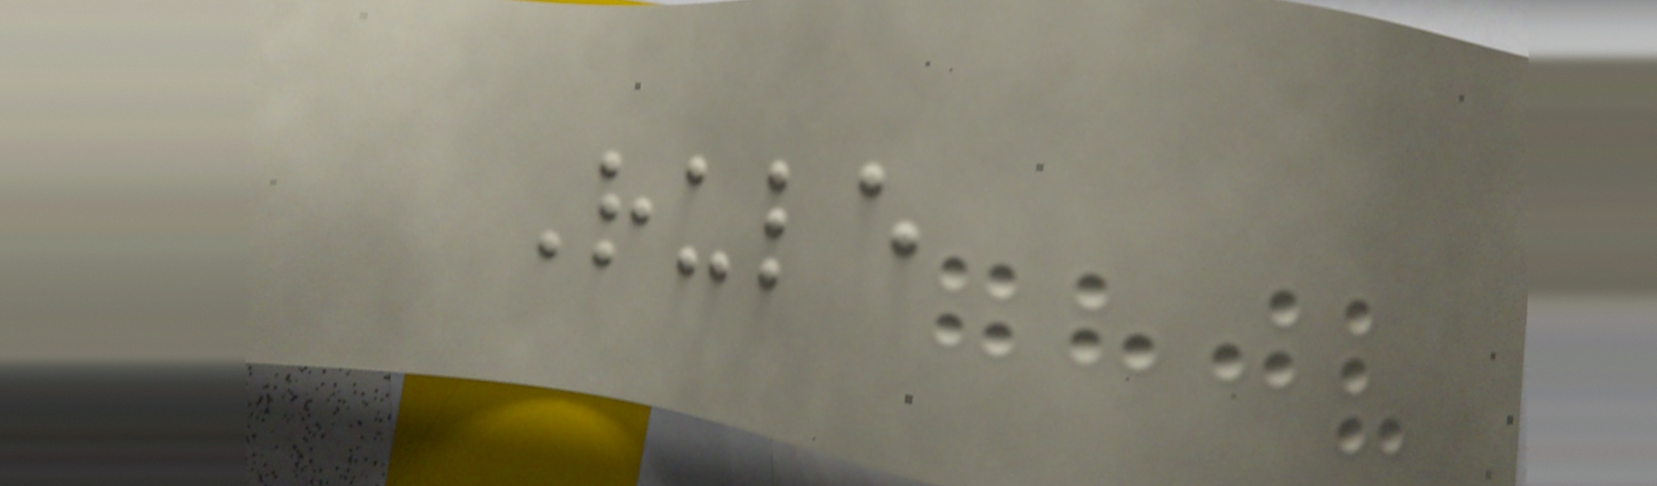Rule
